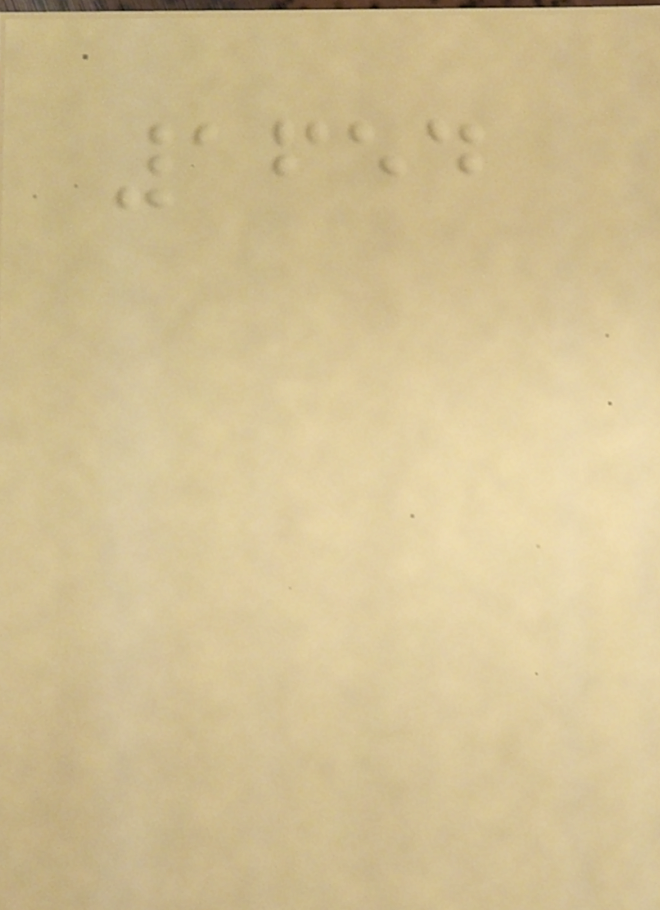1654
